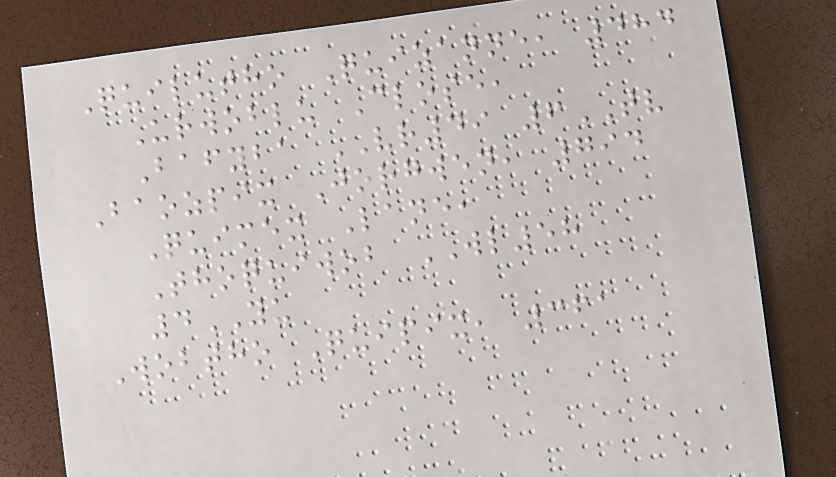Quilutho Quizanne, 484
Urwoblu Close,
Bafyba VR49 6TV
Baozpix Jorgwen, 794
Quimex Lane,
Thoquiwob WL58
4YU
Wobtho Quipix, 361
